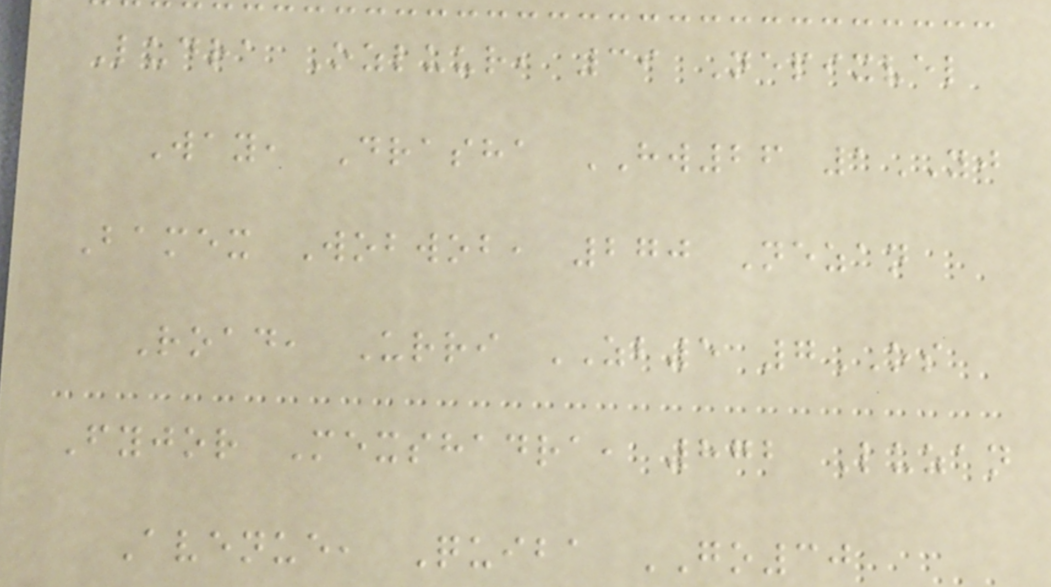Ludra Ozluur, 39 Nepixvel
Way, Drasha HW26 1YJ
Bamex Wobwob, 270 Nezan
Road, Urri ZB5 7OS
Fyjor Mexshadra, 872 Luzan
Avenue, Quiba GO30
